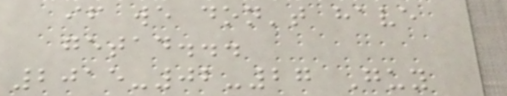if we don't have
getad...
2015-02-27 Guy
